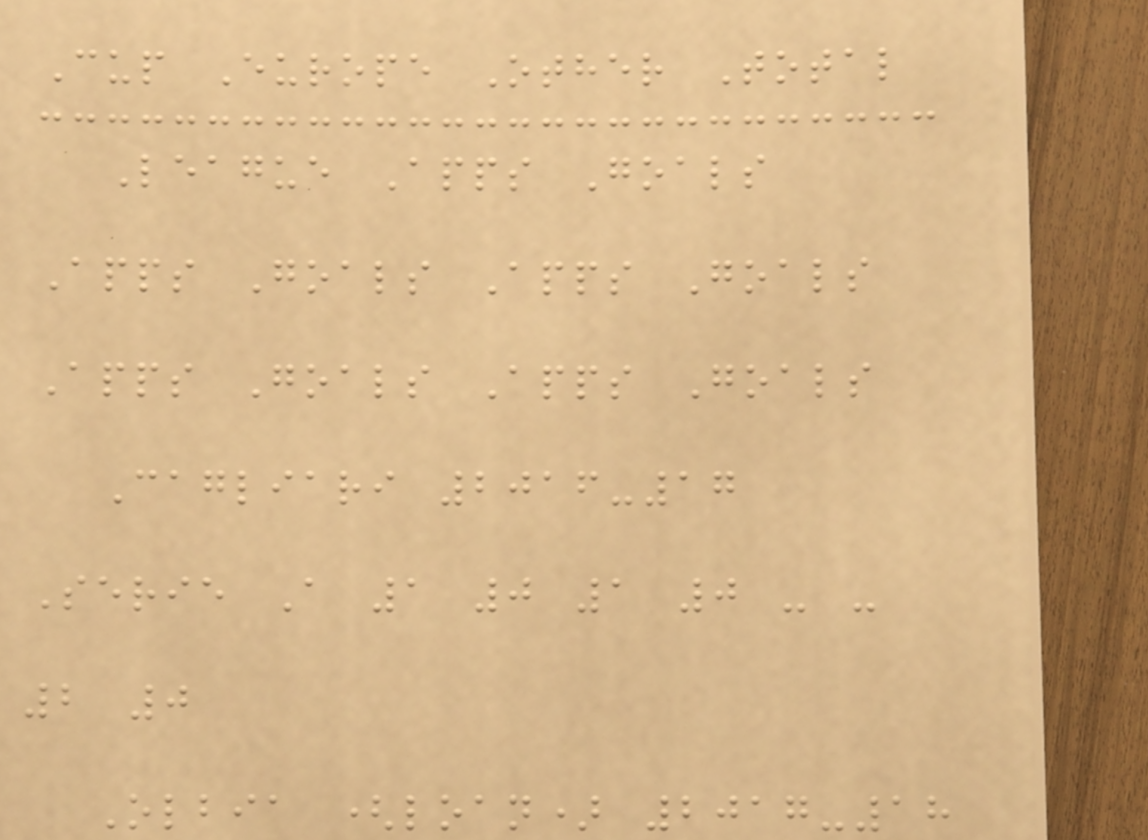Cup Europe Other Total
League Apps Goals
Apps Goals Apps Goals
Apps Goals Apps Goals
Cagliari 2016-17
Serie A 1 0 1 0 - -
2 0
Olbia (loan) 2017-18
